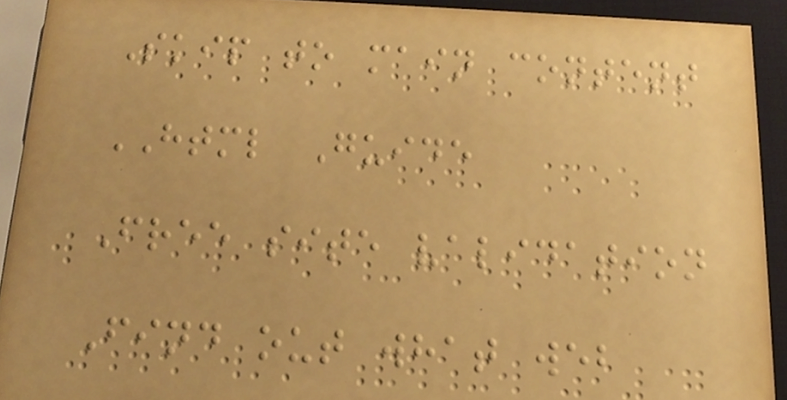Skip to main content
HTML Guide
Free site validation
Find out what web
